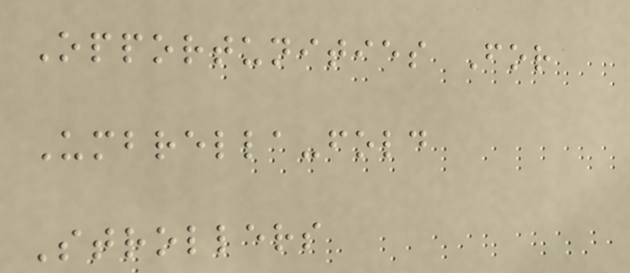Opportunities For
Umbrella-fold
Strollers
